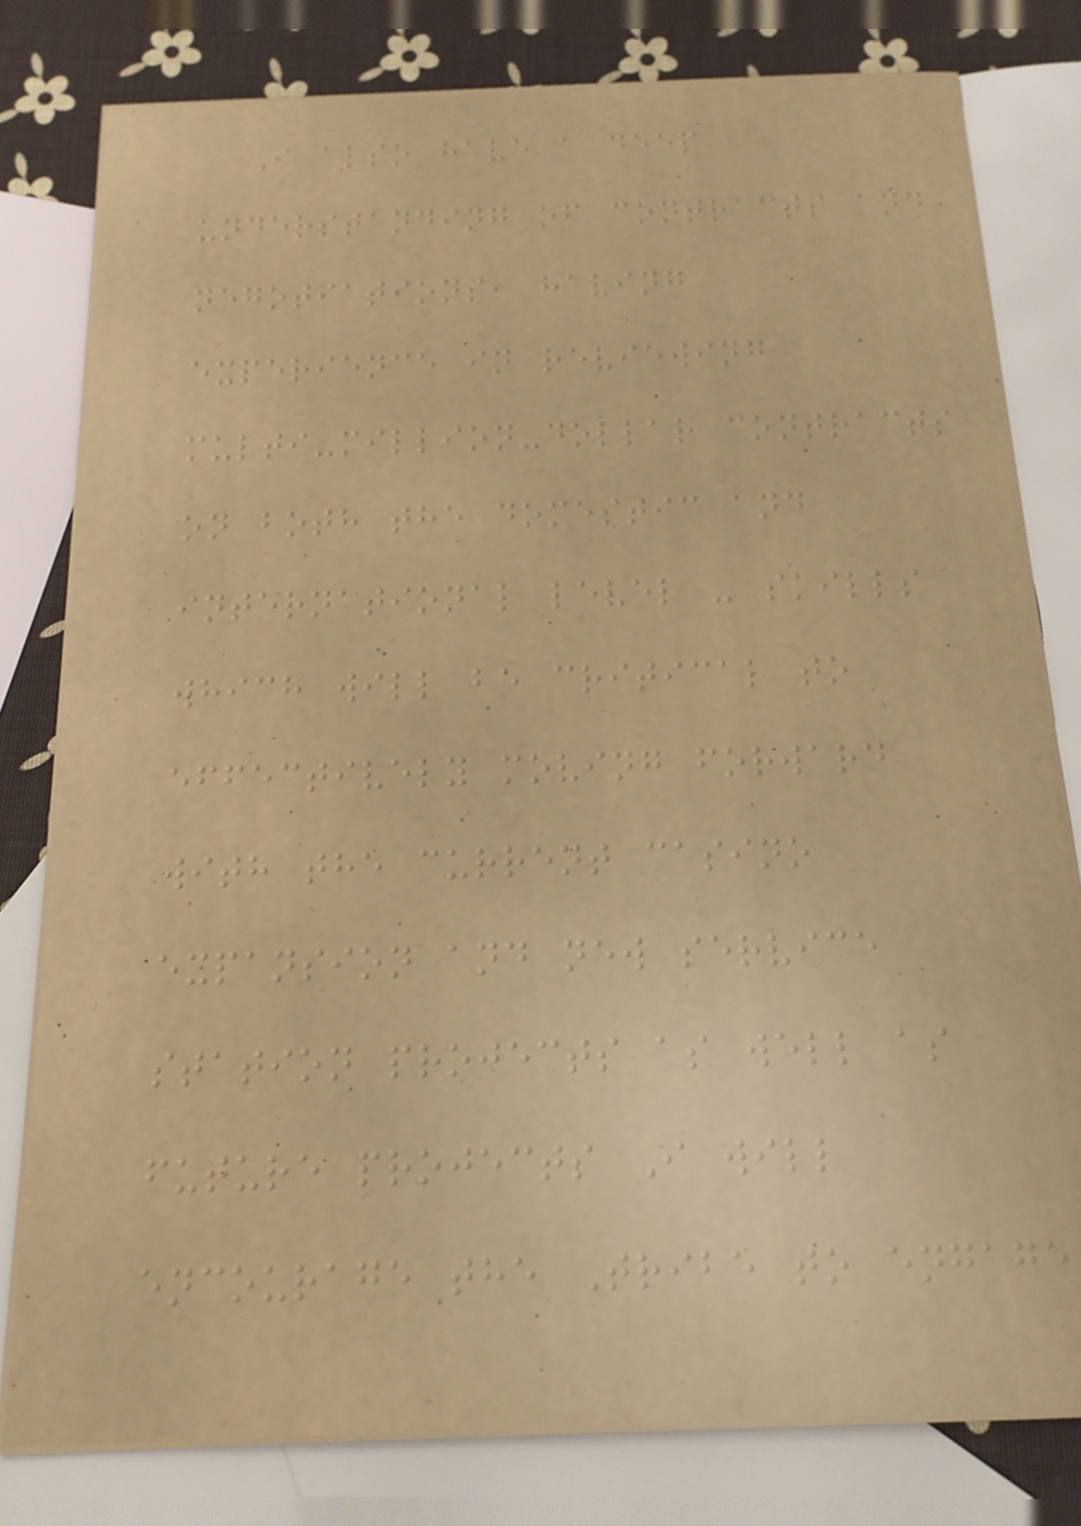I also have a deep
understanding of contracts and
negotiations, having
experience in reviewing
multi-million-dollar contracts
on both the domestic and
international level - skills
which will be critical to
effectively moving forward
with the current casino
expansion and new service
station projects as well as
future projects I will
encourage the Tribe to engage
